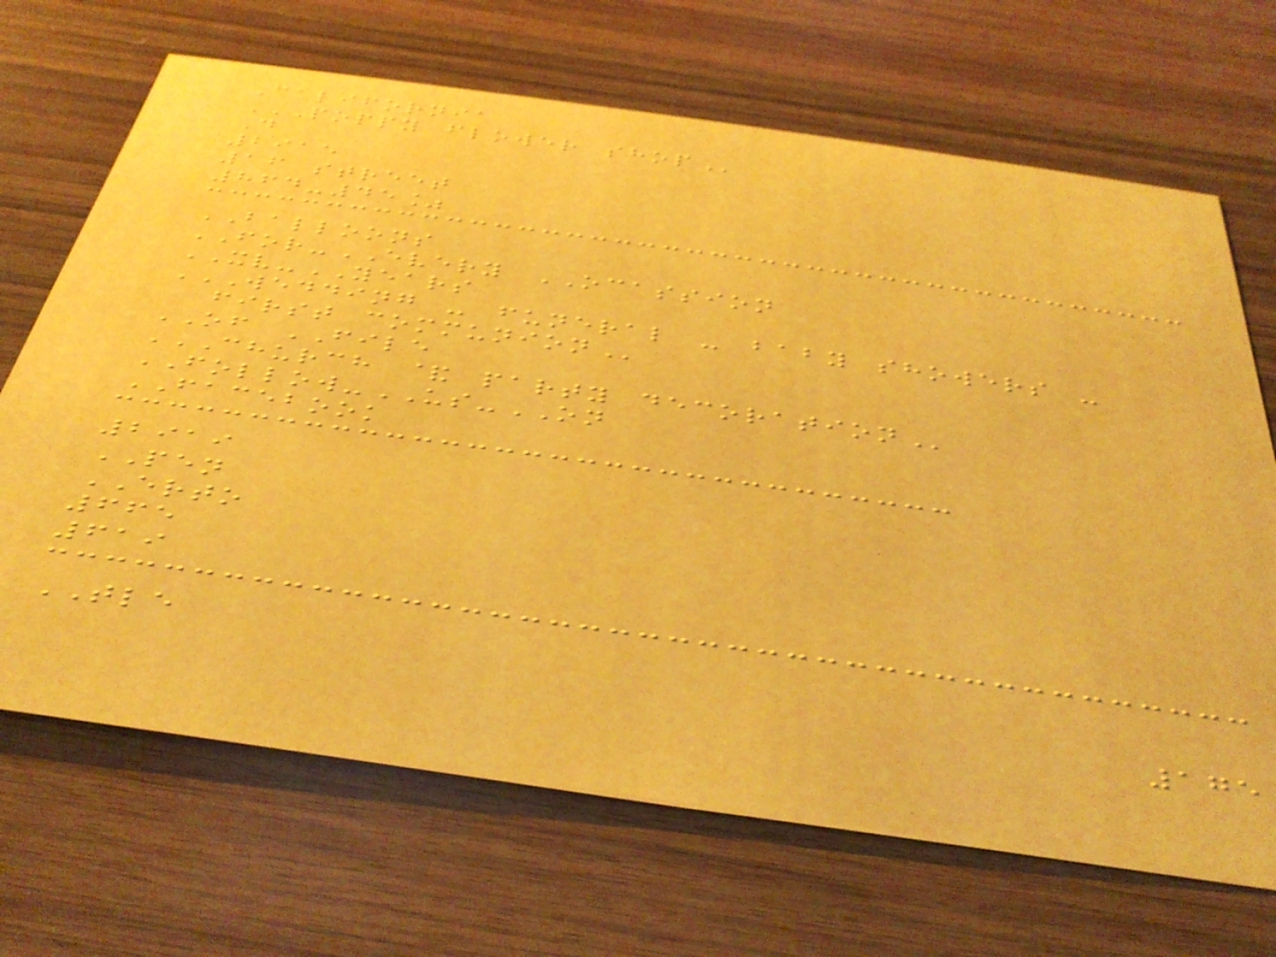California
POPPY FLOWER SHOP
D
2915
16 street
864-45%
BALLOONS
FOR-EVERY OCASSION
XV-YEARS
WEDDING - FUNERAL - BABY SHOWERS -
FIRST COMMUNION
OF FILE
CHURCH & PARTY DECORATION
FOLLOW-US-ON
FACEBOOK
2919
PEN
ERTO
665
619
TLE
175
